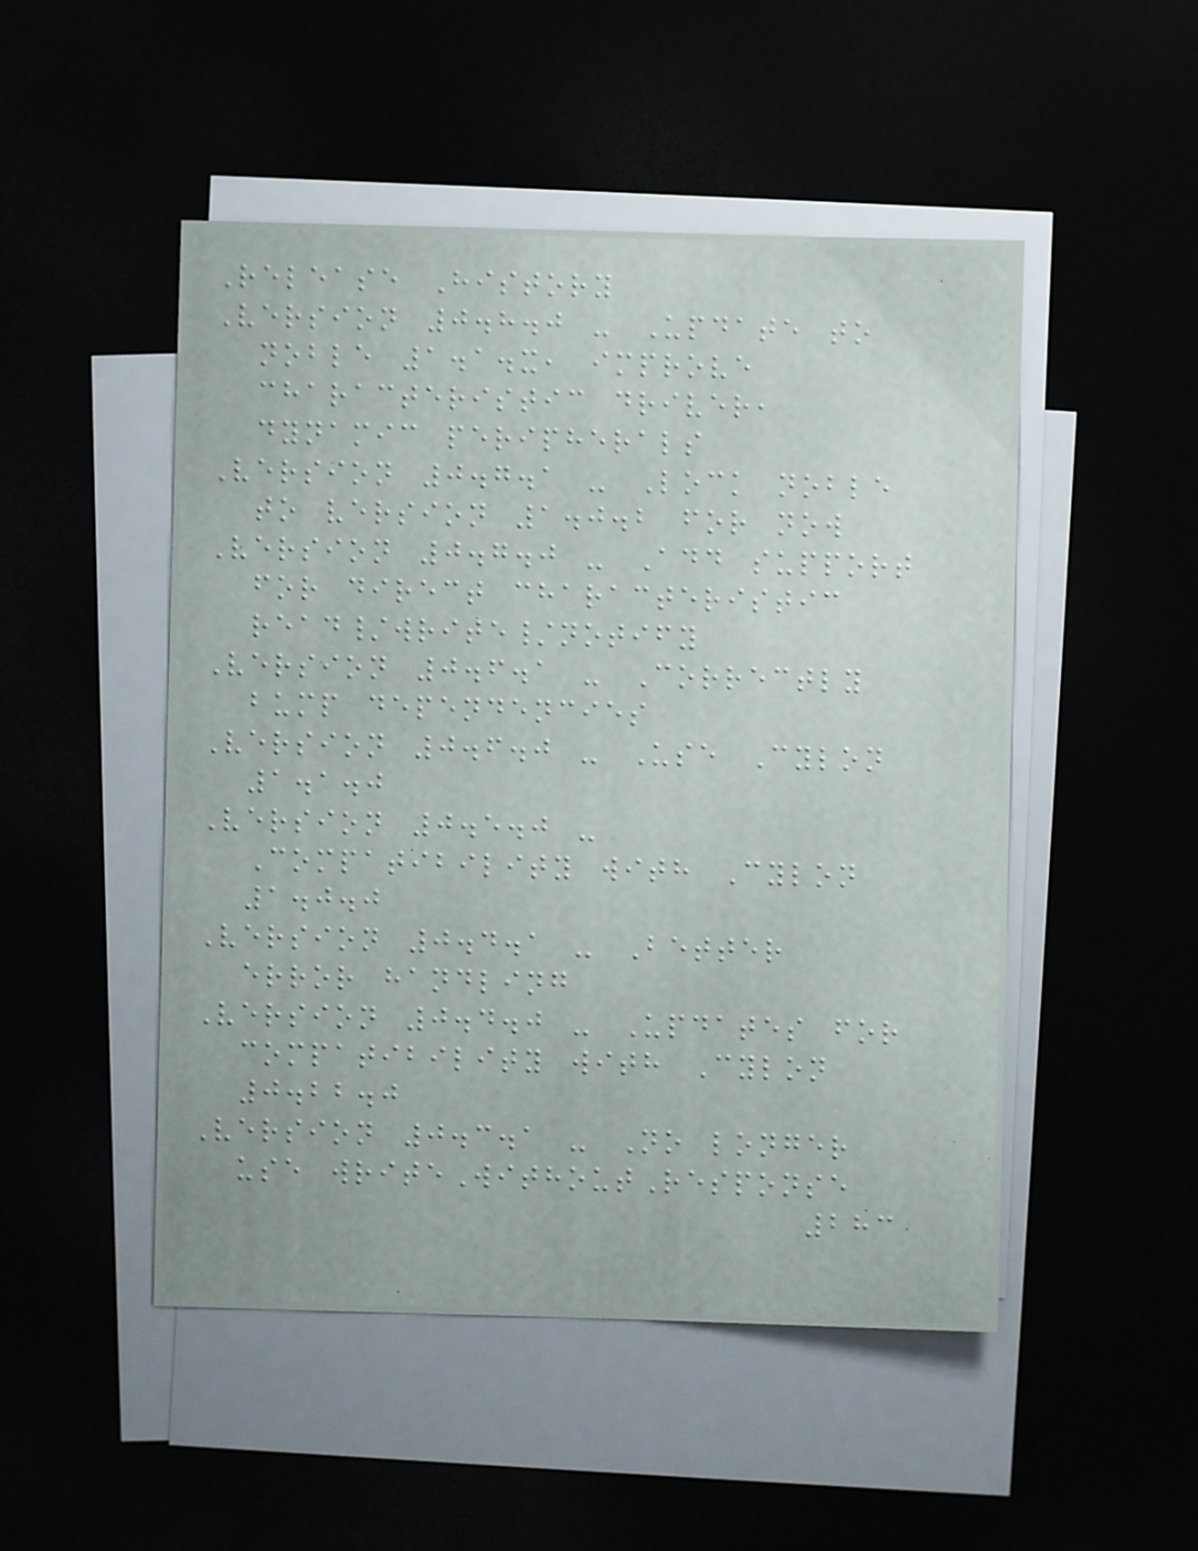Release History
Version 0.8.0 - Update to
noble 1.1.x, improve
characteristic driver,
dynamic peripherals
Version 0.7.1 - Lock noble
to version 1.0.2 for now
Version 0.7.0 - Add support
for direct characteristic
read/write/notify
Version 0.6.1 - Correctly
bump dependencies
Version 0.6.0 - Use Cylon
1.1.0
Version 0.5.0 -
Compatibility with Cylon
1.0.0
Version 0.4.1 - Better
error handling
Version 0.4.0 - Updates for
compatibility with Cylon
0.22.0
Version 0.3.1 - No longer
use writeWithoutResponse
283
